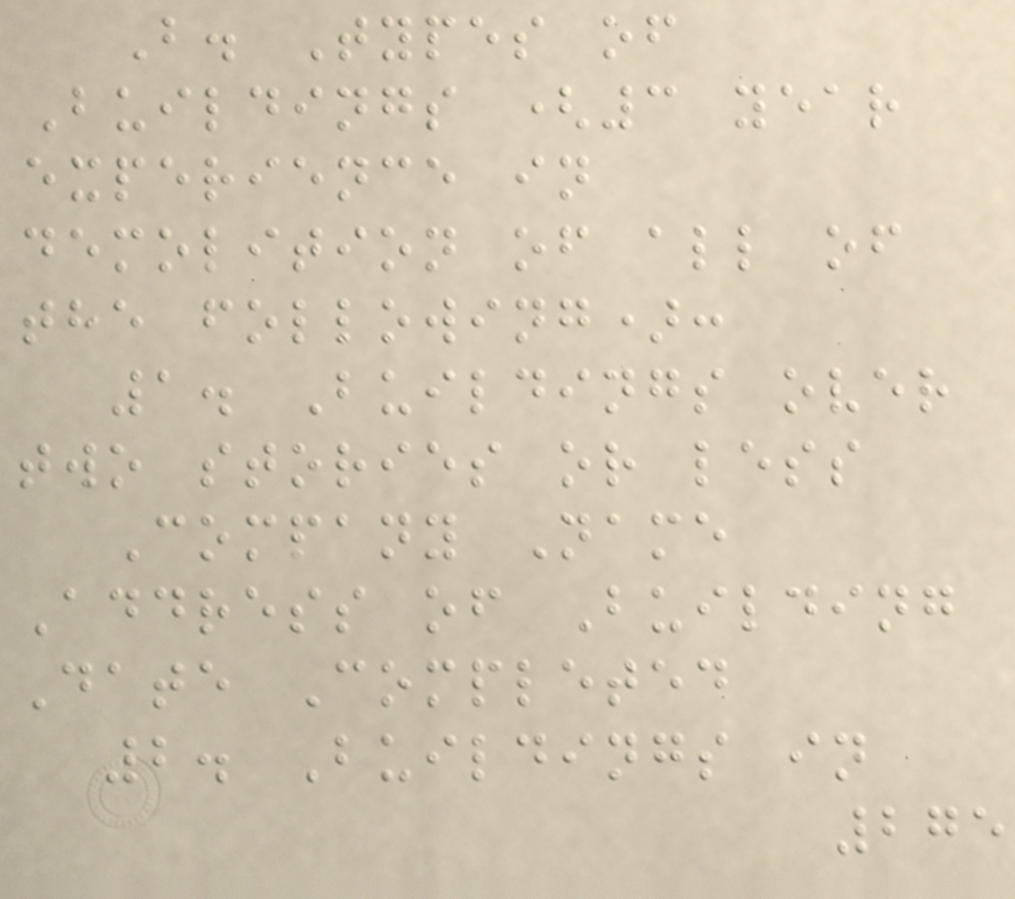B. Types of
Buildings (3 year
experience in
demolition of all of
the following):
1. Buildings over
two stories or less
Company Name
Address of Building
Date Completed
2. Buildings in
275
